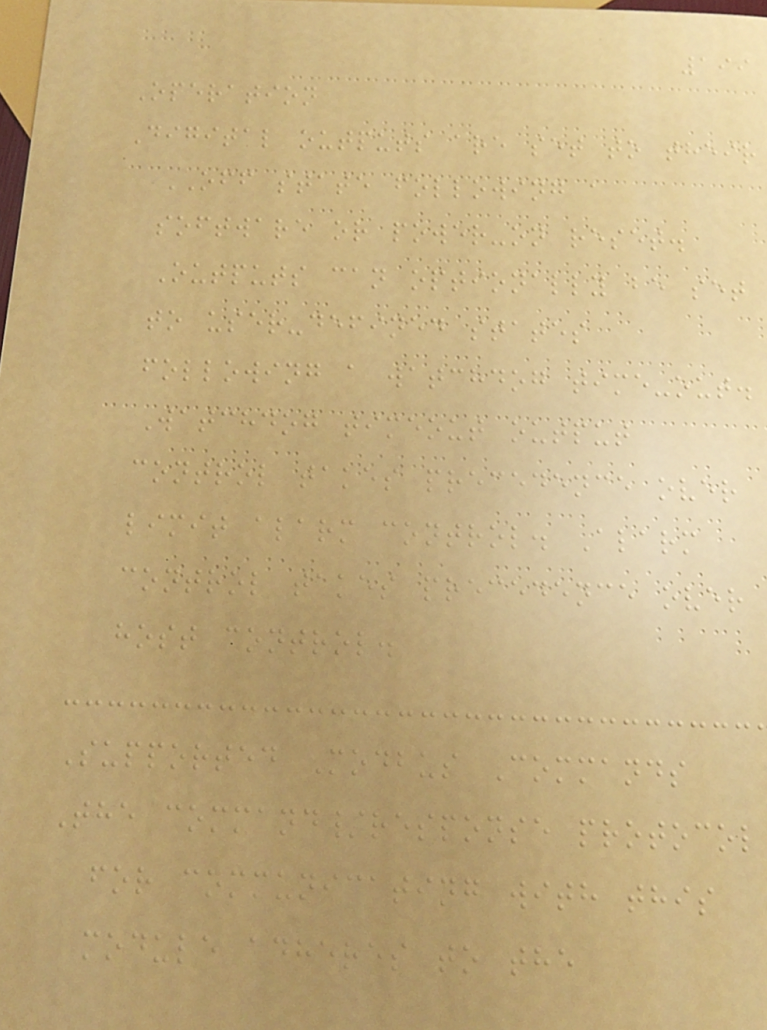199
Operation
Digital outputs are set to their
OFF state following a
software or power-on reset.
Outputs can optionally be set
to user-defined states
following a watchdog time-out.
Watchdog timeout output
control takes precedence over
limit alarm control. Alarm
control takes precedence over
host control.
Supported Modbus Commands
The command/response protocol
for communicating with this
module adheres to the
